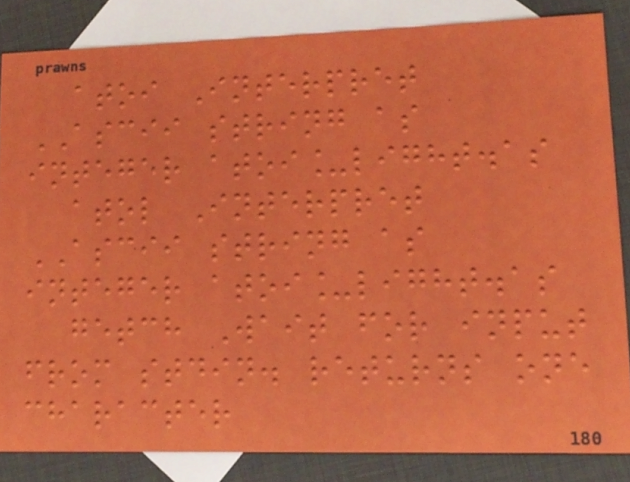atoi Interpret
ASCII string as
integer atoi_light.as
atol Interpret
ASCII string as
integer atoi_light.as
getch Wait for input
from stdin. returns one
character
